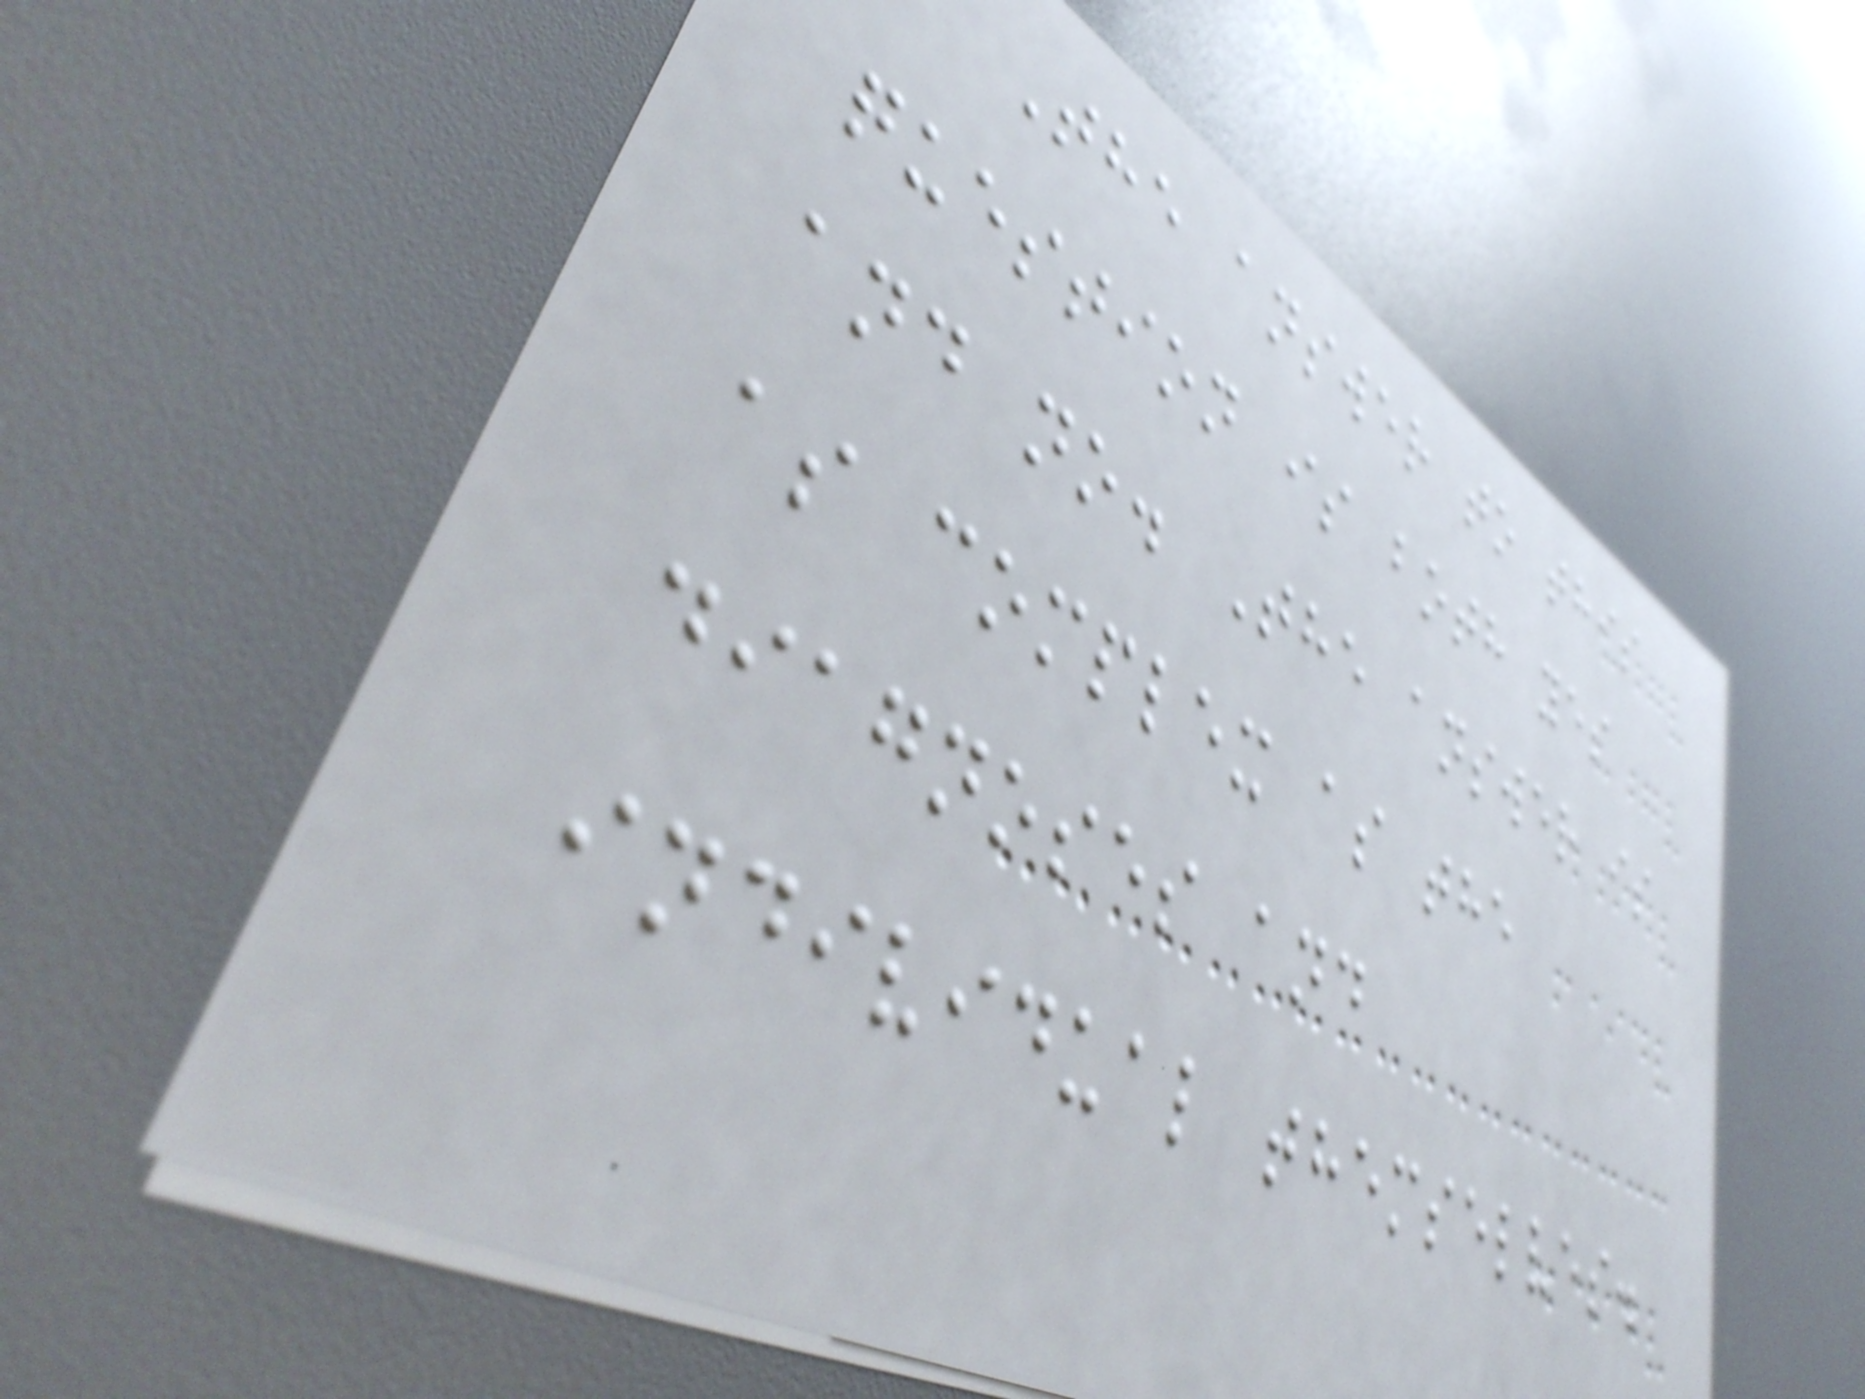The answer to this
question is both yes
and no. The answer is
as complex as the
diagnoses and
individual themselves.
